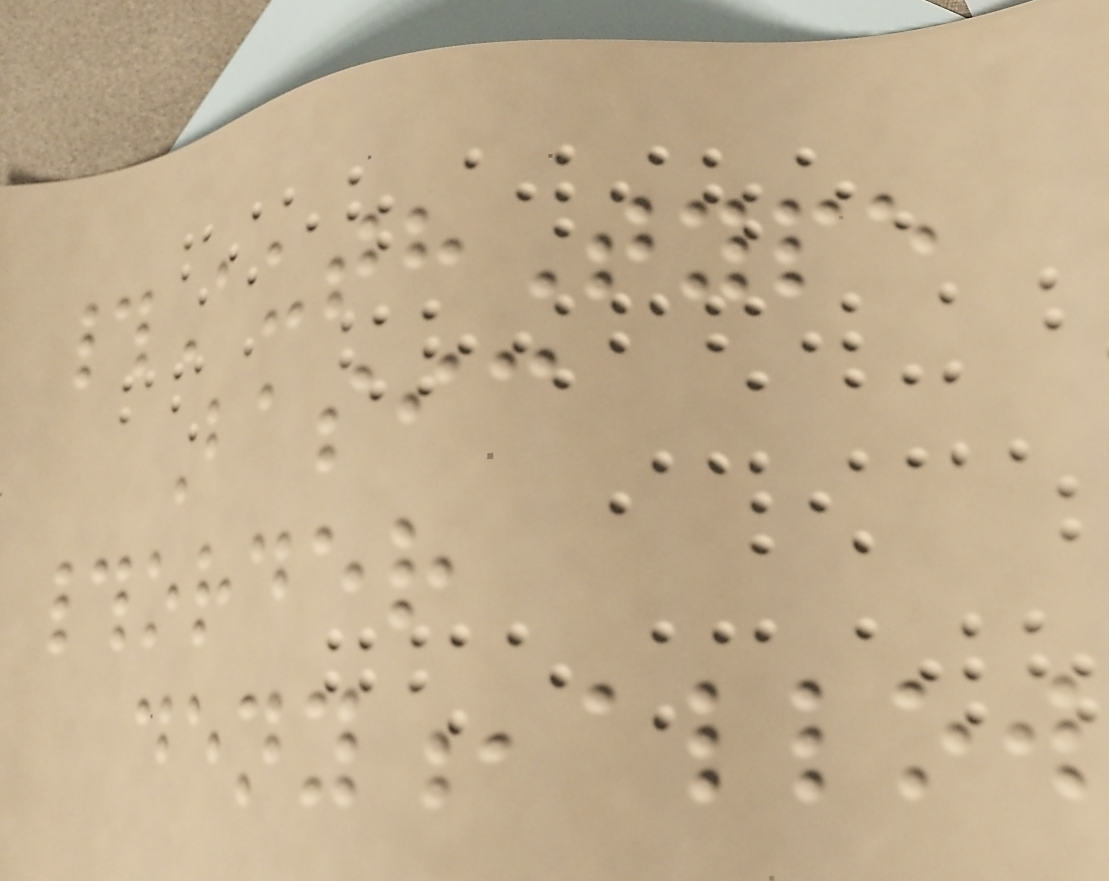#AuthType
Basic
#order
deny,allow
